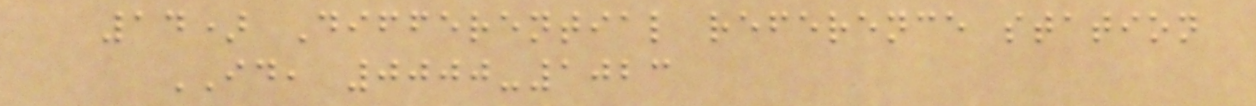14) Differential reference station
ID, 0000-1023
